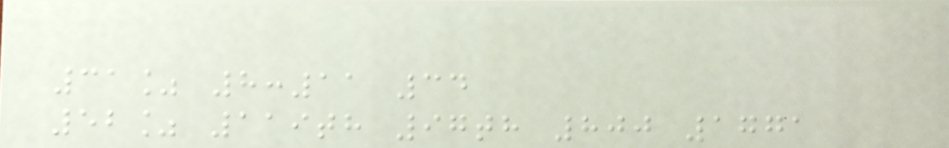31% 8:11 34
52% 119th 97th 800 1771
